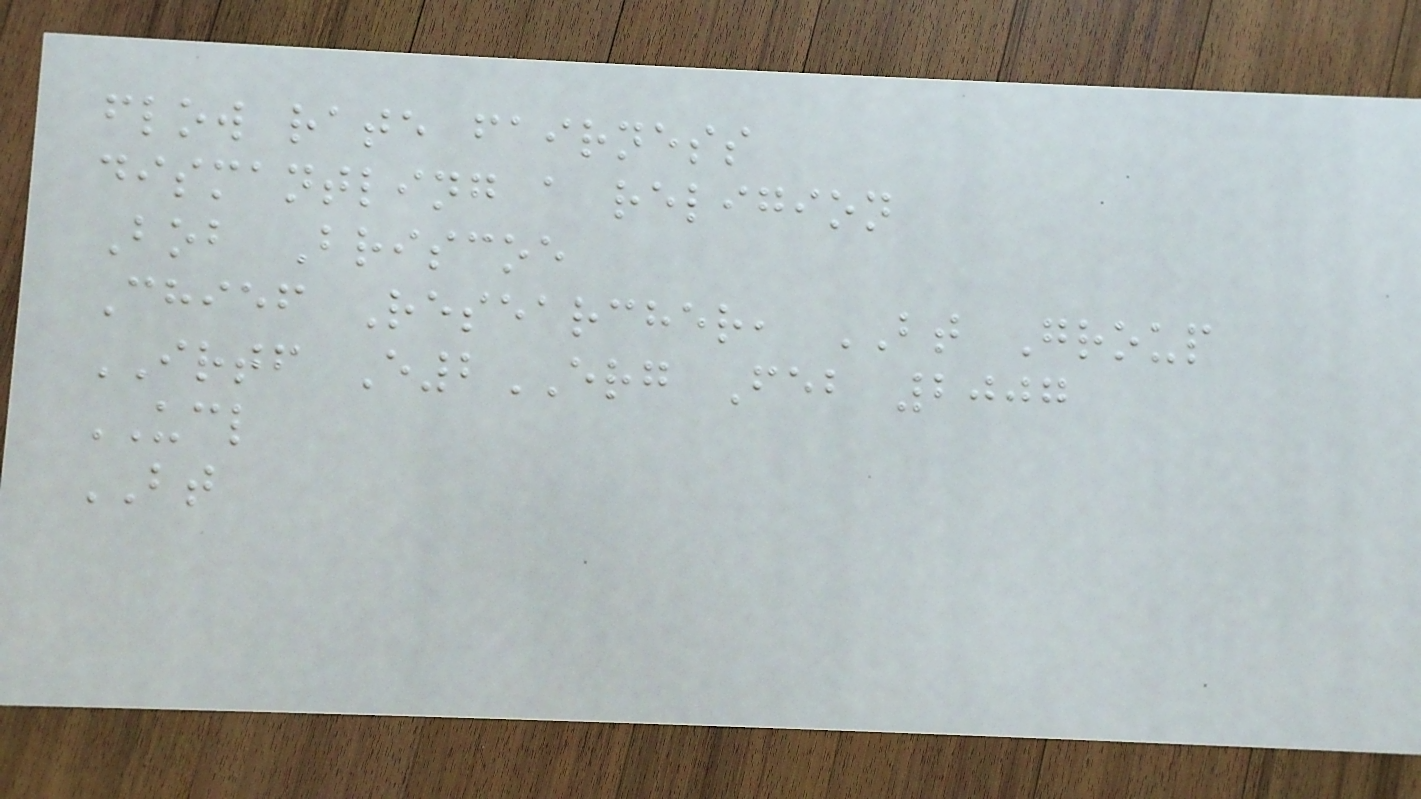flow rate fairness
dismantling a religion
Bob Briscoe
Chief Researcher, BT Group
IRTF E2ERG Feb 2007
UCL
BT
